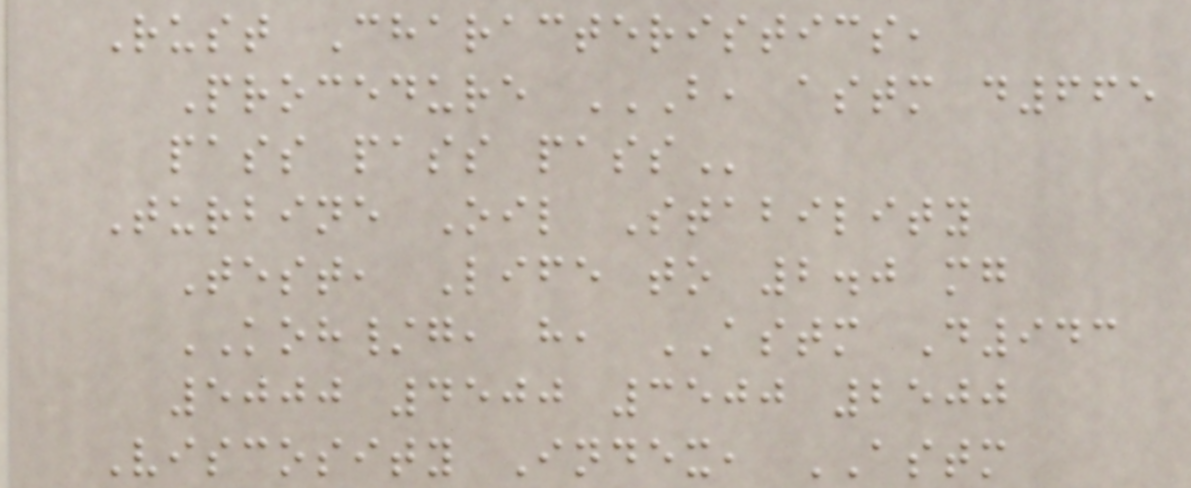Rust Characteristics,
Procedure B, ASTM D665
PASS PASS PASS
Turbine Oil Stability
Test, Life to 2.0 mg
KOH/g, h, ASTM D943
5000 4500 3500 2500
Viscosity Index, ASTM
